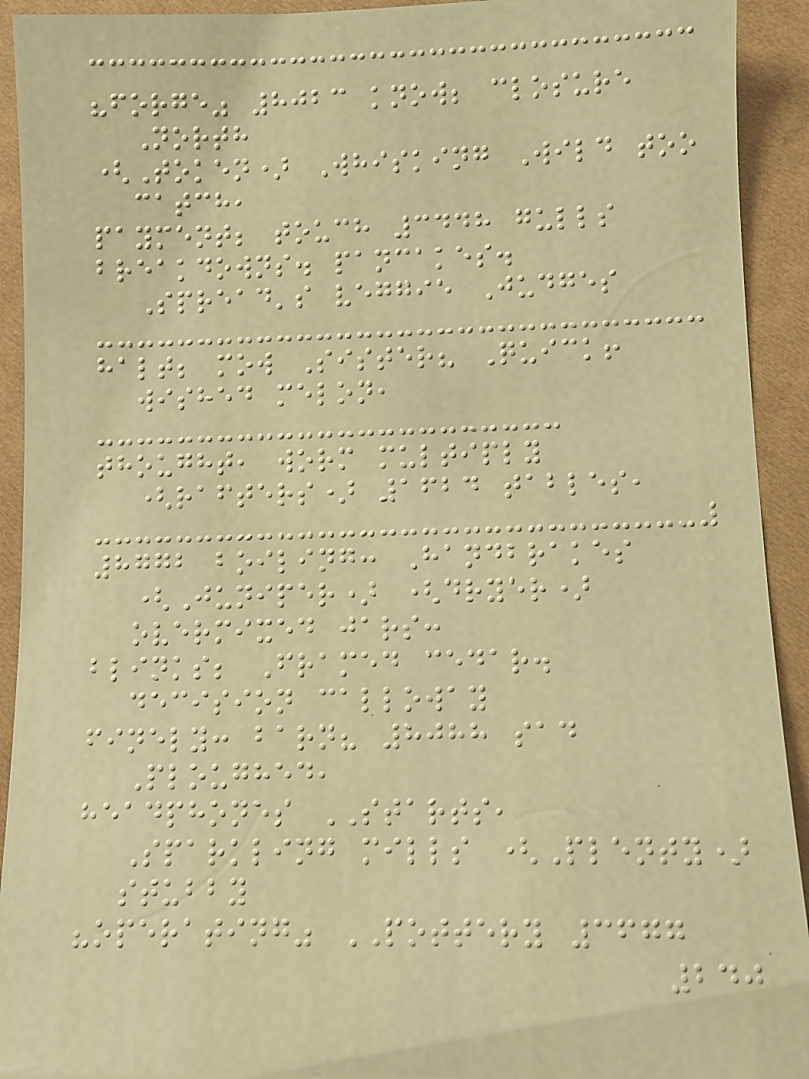"forge" 8023 know; closure
North
(Token) Whisking Wild too
catch,
payment; touch 3448 gulls
breakdowns. pancakes.
Spread's veggie Judges
halt; mow Sister? Quick!
wished melon,
thought, worm multiply
(rafters) 1624 tables,
8772 boiling: Handbrakes
(Juniper) (dryer)
overmixed jars:
blinks; Framed cedar.
decision calloway
finely: barn? 8088 sad
Ploughed,
headphones STARTS,
Sparkling mills (Plenty)
stubby
"operating" POTTERY 3677
240
